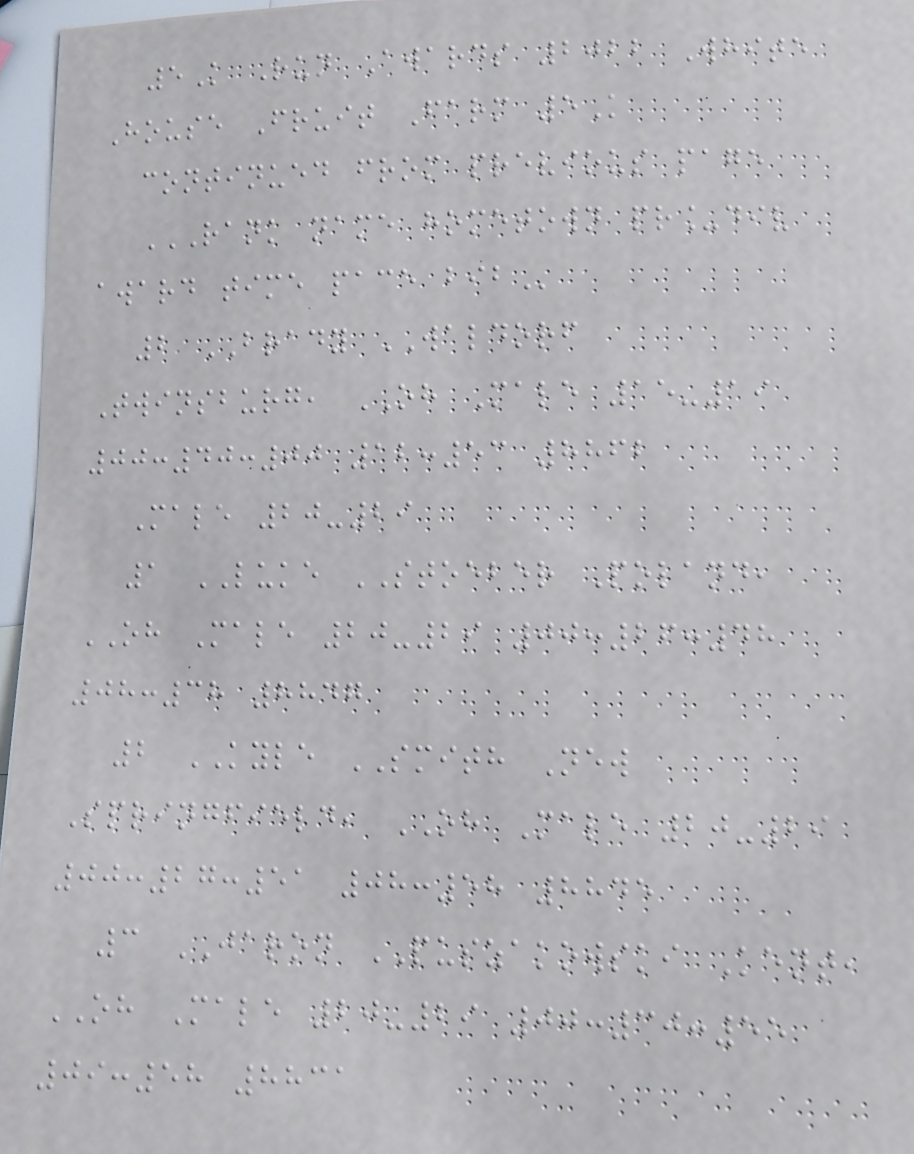5K Run Awards 2022 White
House Fruit Farm 5K
continued from previous page
RANK NAME HOMETOWN PR_DIV
AWARD TIME PACE BIB
2 BRADY WALDORF
Twinsburg, OH Male 15-19
00:40:00 12:53 8862
Male 20-29
1 LUKE STOEBER Poland,
OH Male 20-29 00:26:48
08:38 8847
2 KYLE SMITH New
Springfield, OH Male 20-29
00:27:51 08:58 8845
3 JARON PUSZAKOWSKI Kent,
OH Male 20-29 00:30:55
09:58 8831
